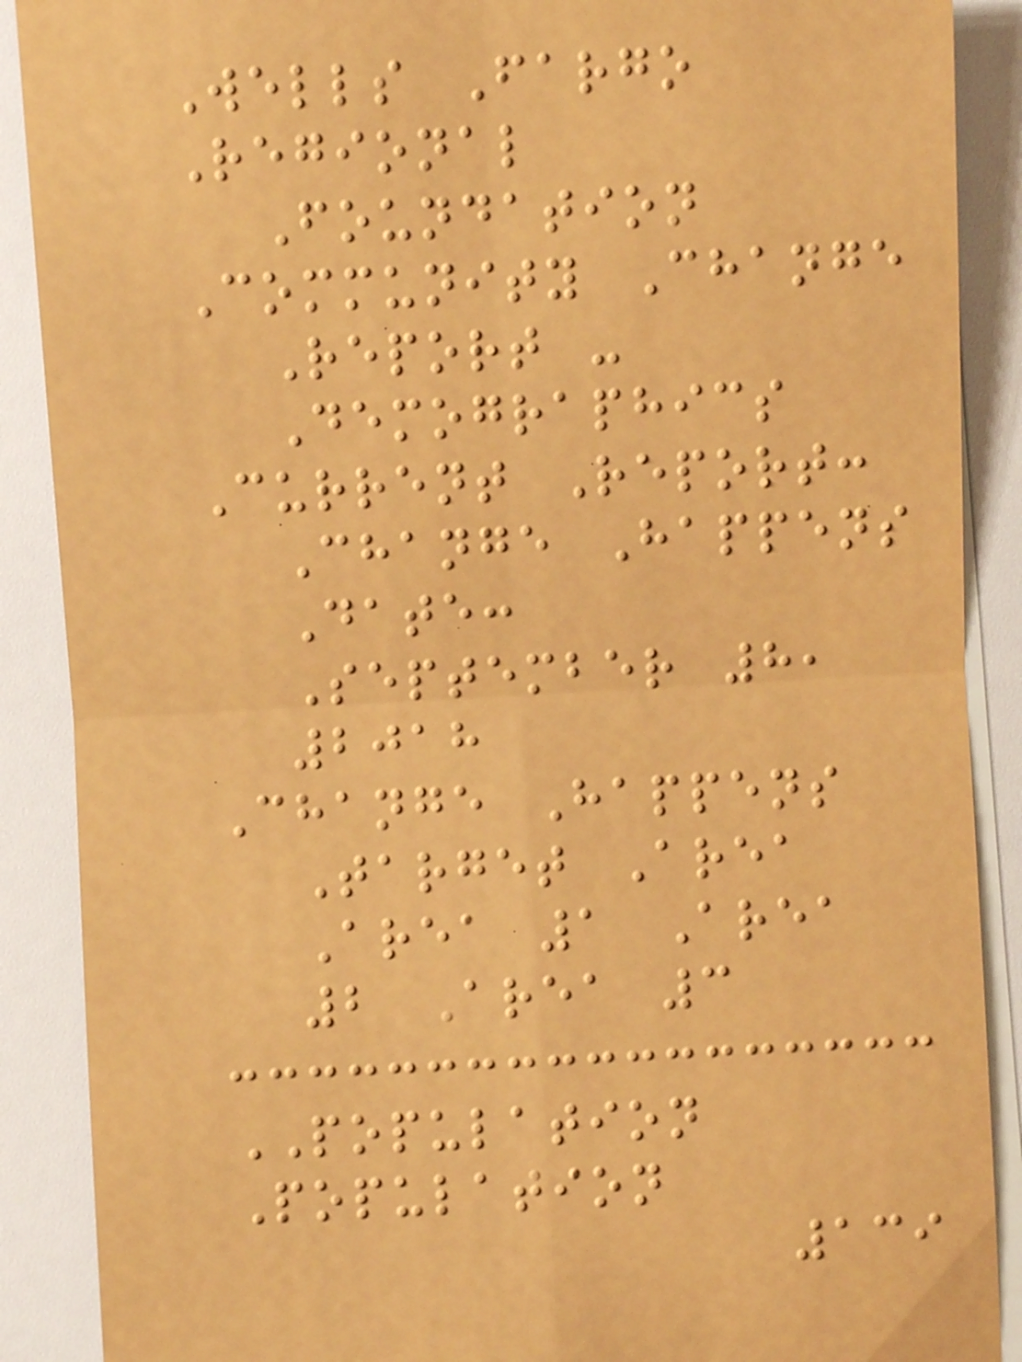Wells Fargo
Regional
Foundation
Community Change
Report -
Demographics
Current Report:
Change Happens
Date:
September 8,
2018
Change Happens
Target Area
Area 1 Area
2 Area 3
POPULATION
Population
139
